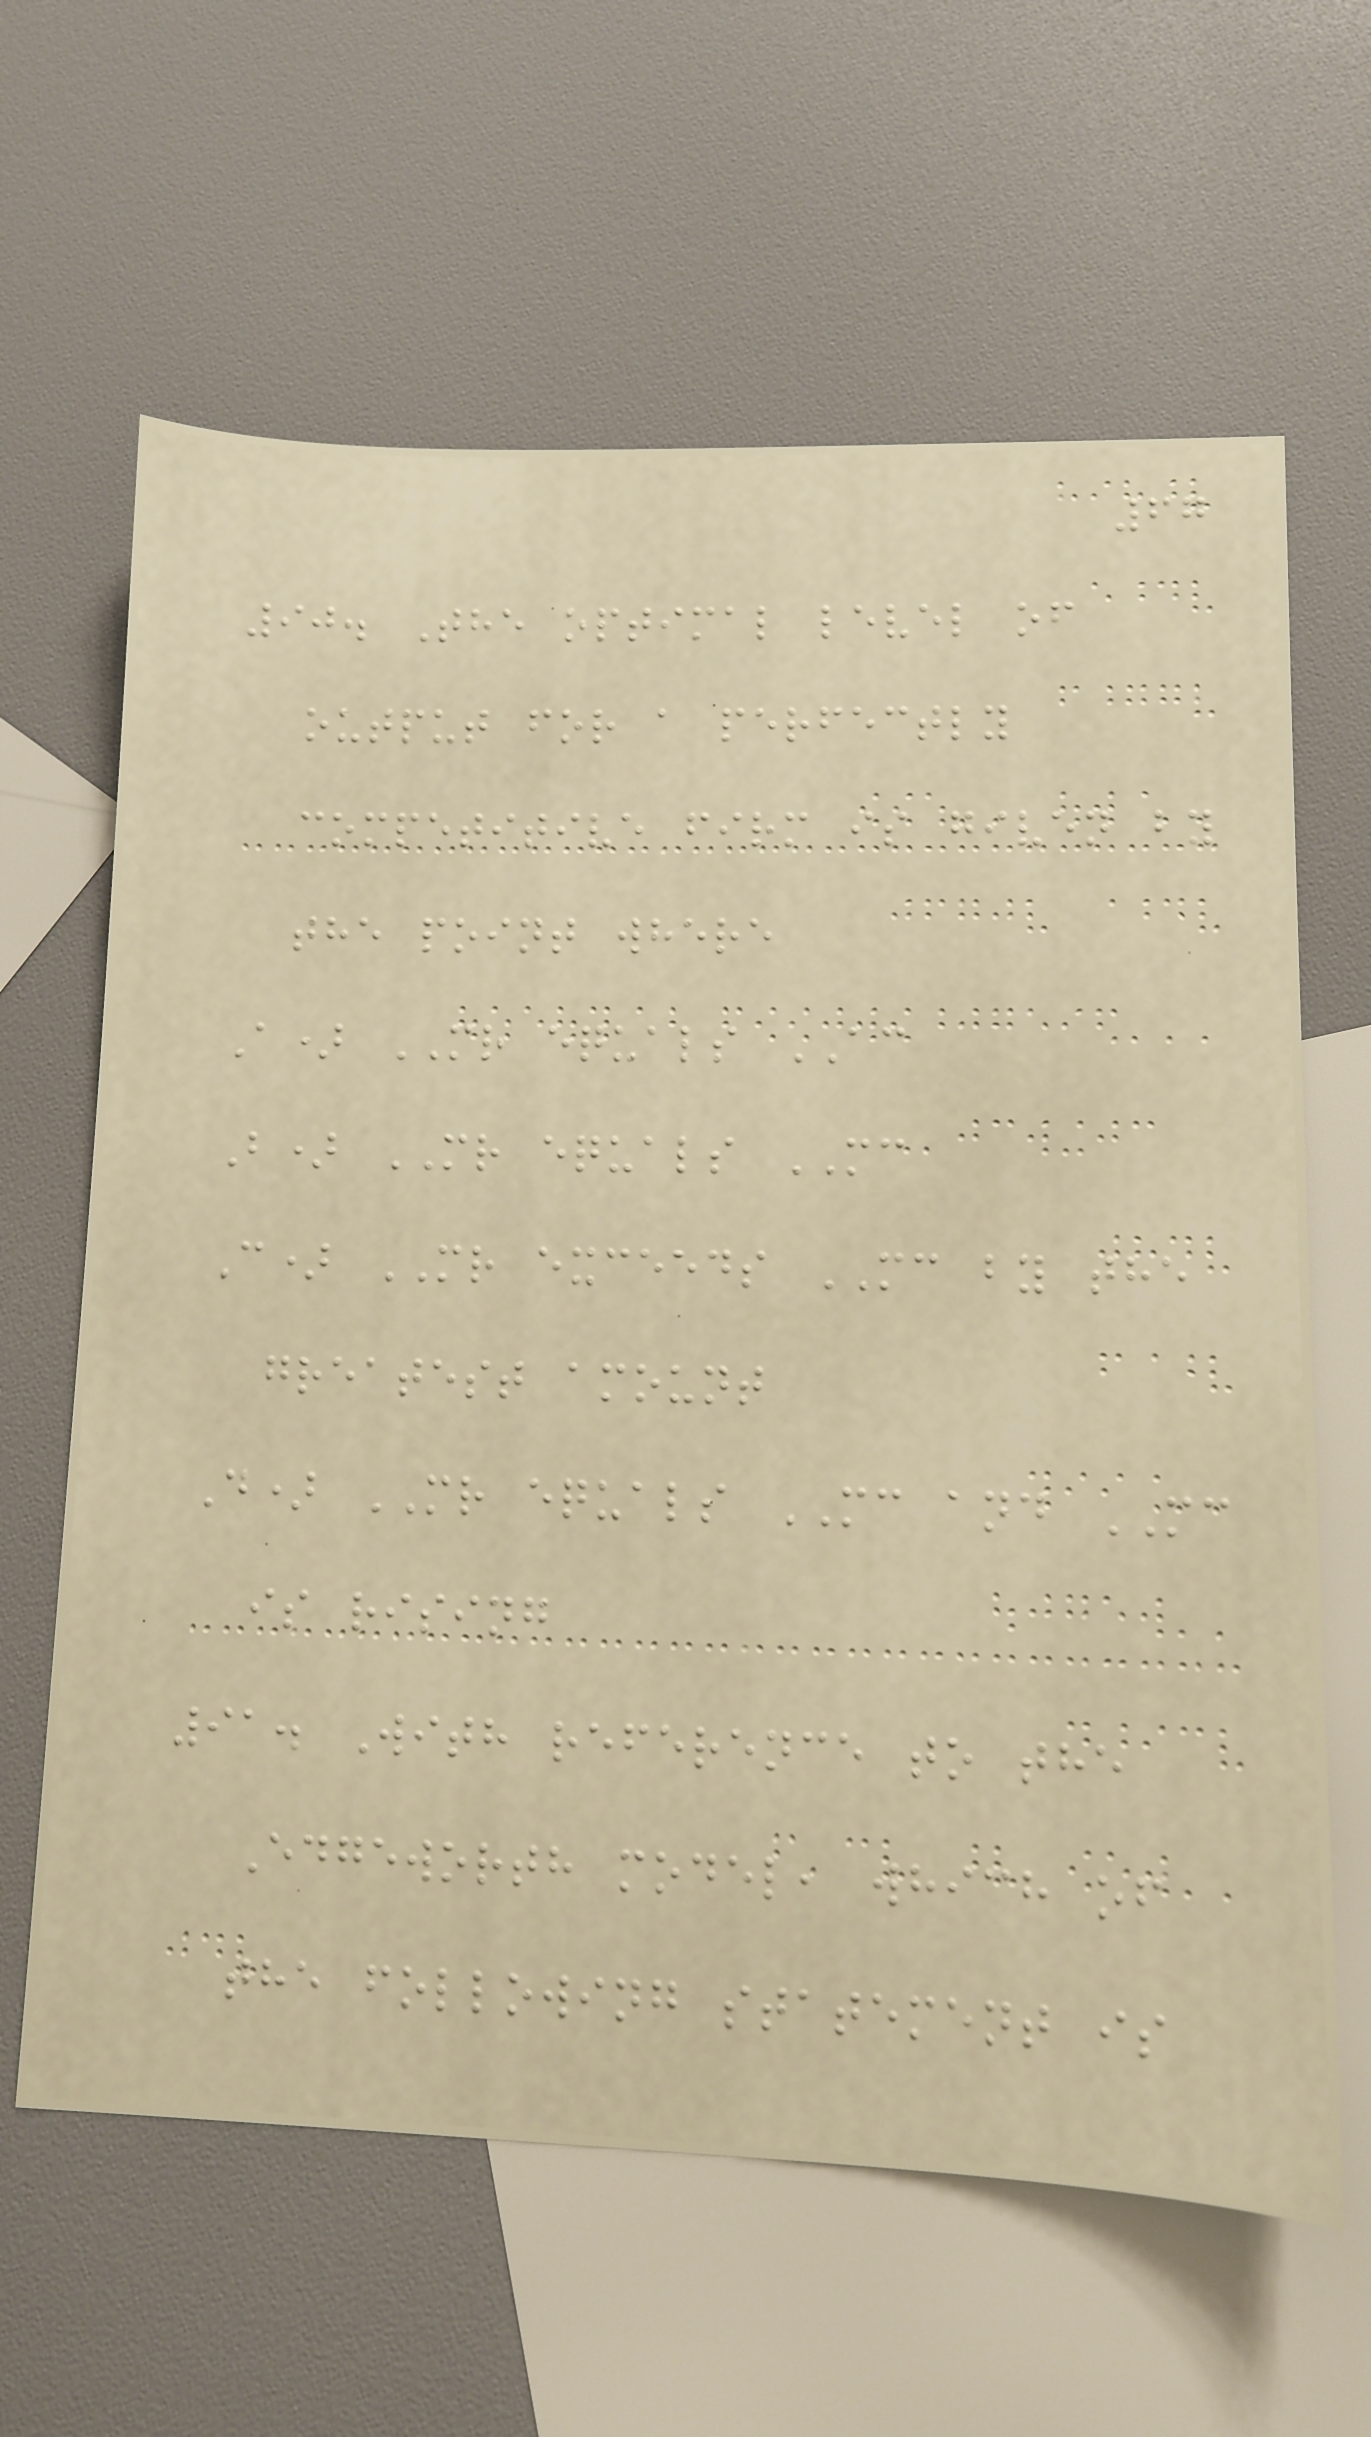67
90. The optimal level of
output for a perfectly
competitive firm is given by
the point where
A) MR equals AC
B) MR equals MC
C) MR exceeds MC by the
greatest amount
D) MR equals MC and MC
is rising
91. With reference to the
Edgeworth model, which of
the following statement is
